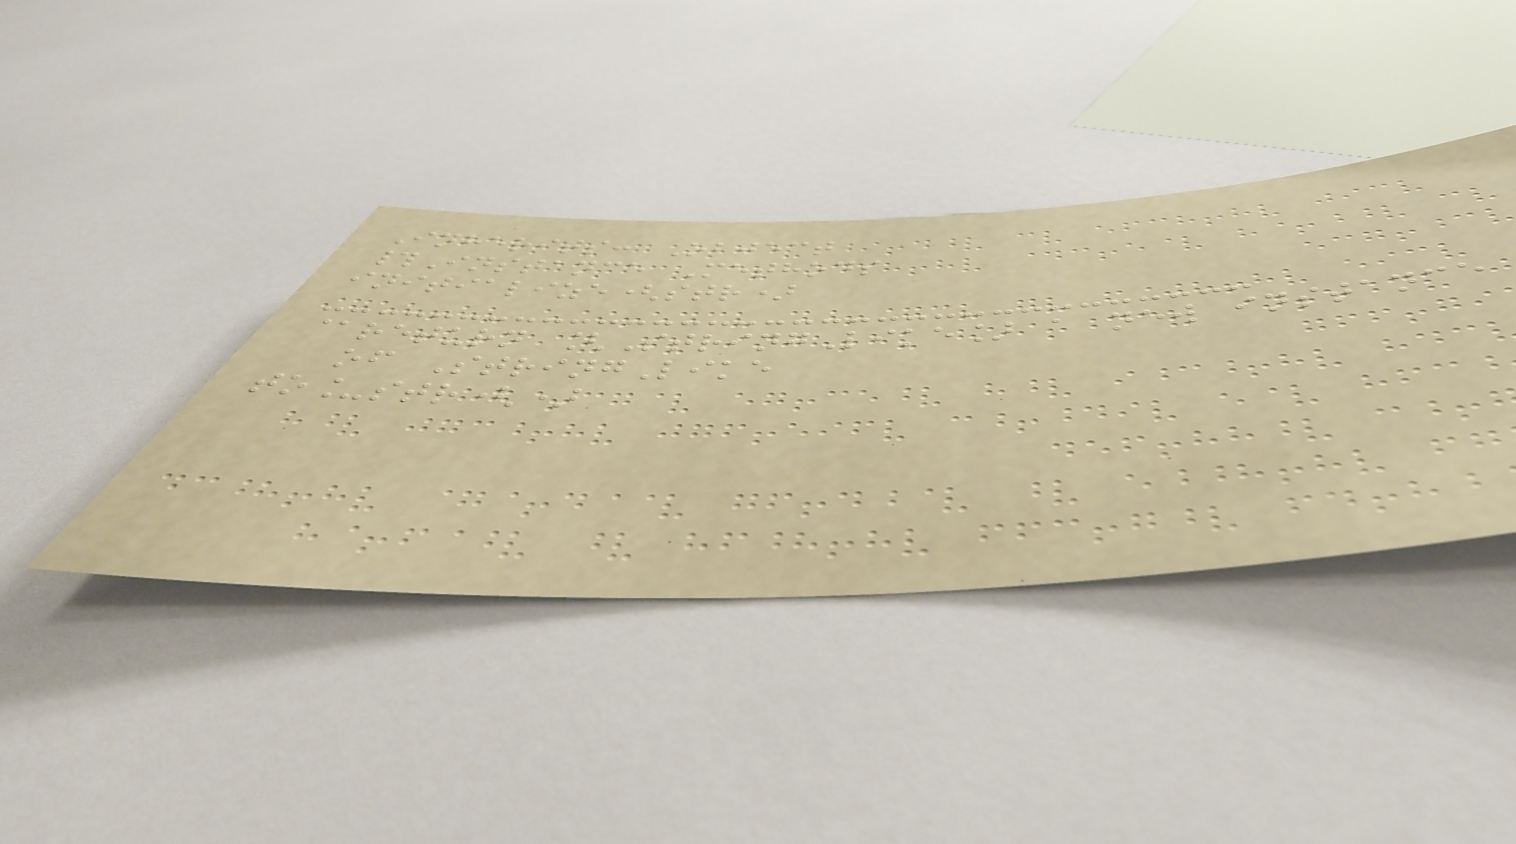Inherits: Object
#Instance Methods
initialize(str)
@return [StringLike] a new instance
of StringLike
to_str()
